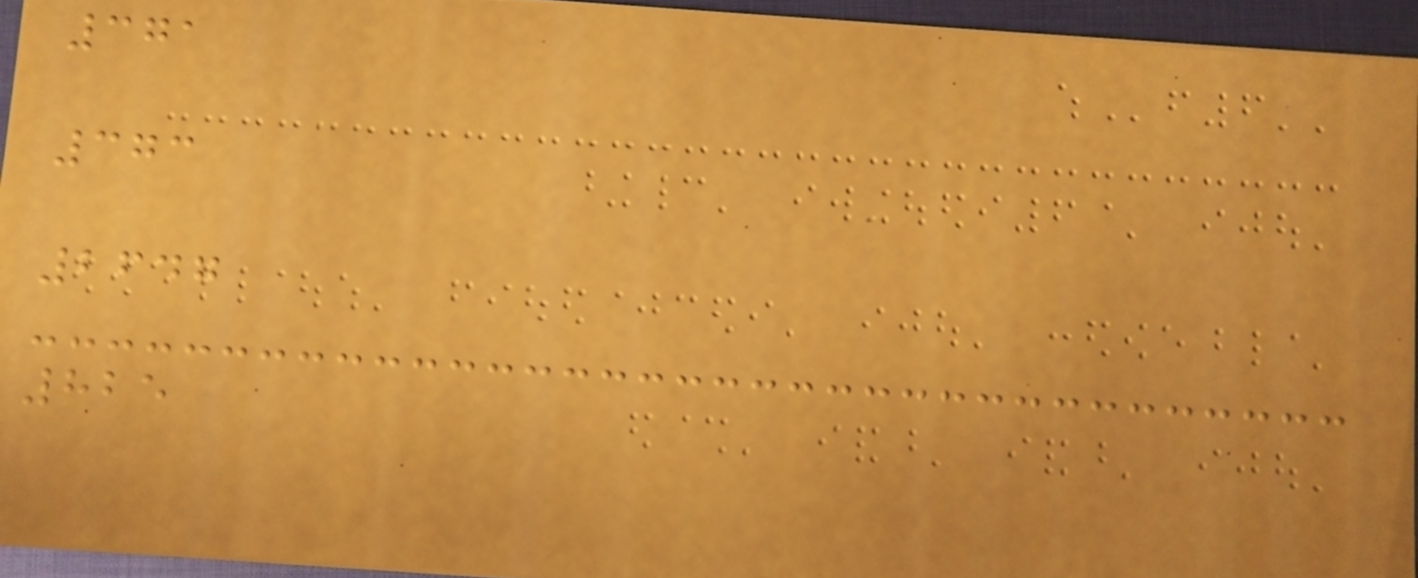371
373
2647
825
